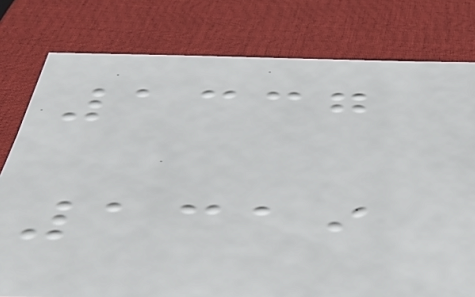1337
1319
